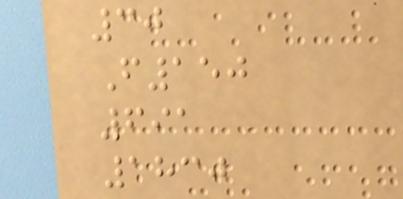30
F150
691
1830
